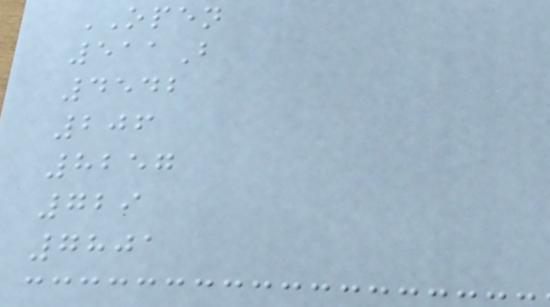OPEN
511B
4542
206
8257
729
7801
